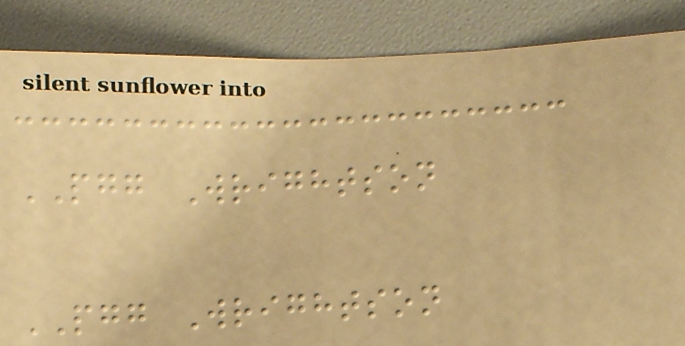PGG Wrightson
PGG Wrightson
